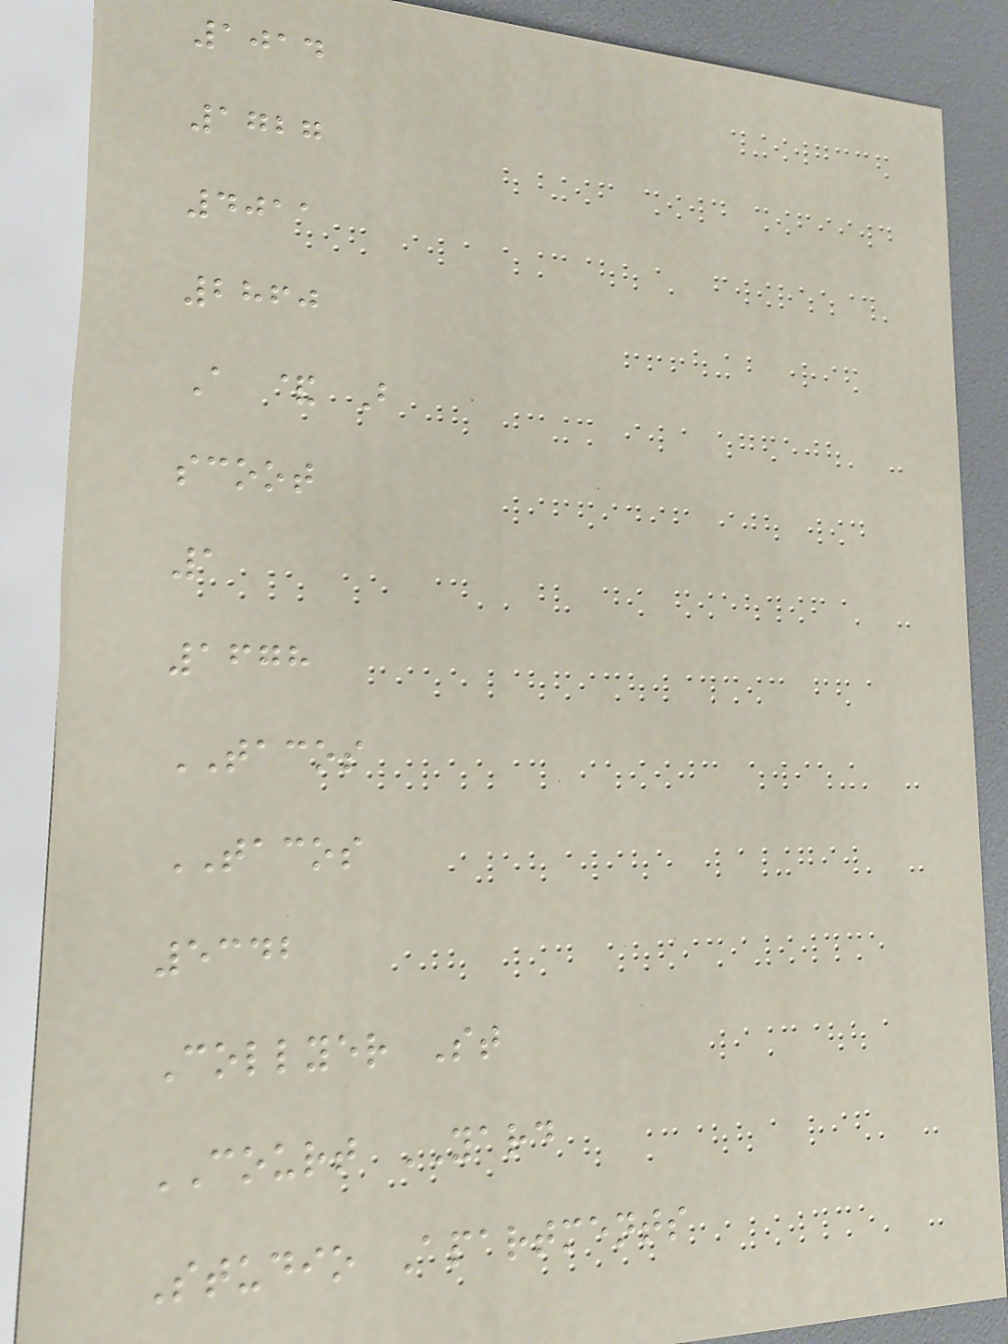1014
1727
4011
2860
A & B
scoot
1
1678
TACOS
TACOS
5342
Collyer St
COURT YARD
Studio Apartments
